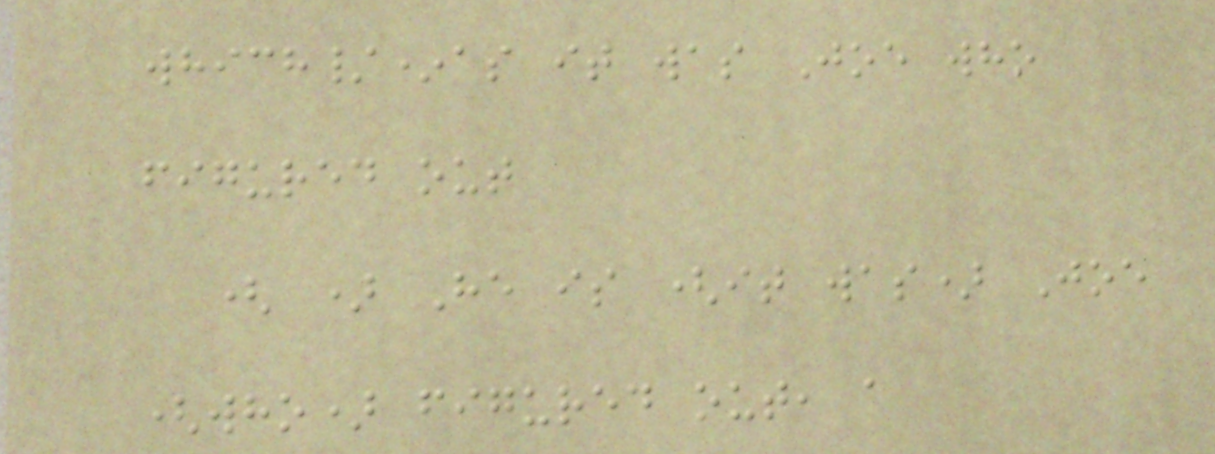which/*as it was Joe who
figured out
( ) He is (it was) Joe
(who) figured out, a
